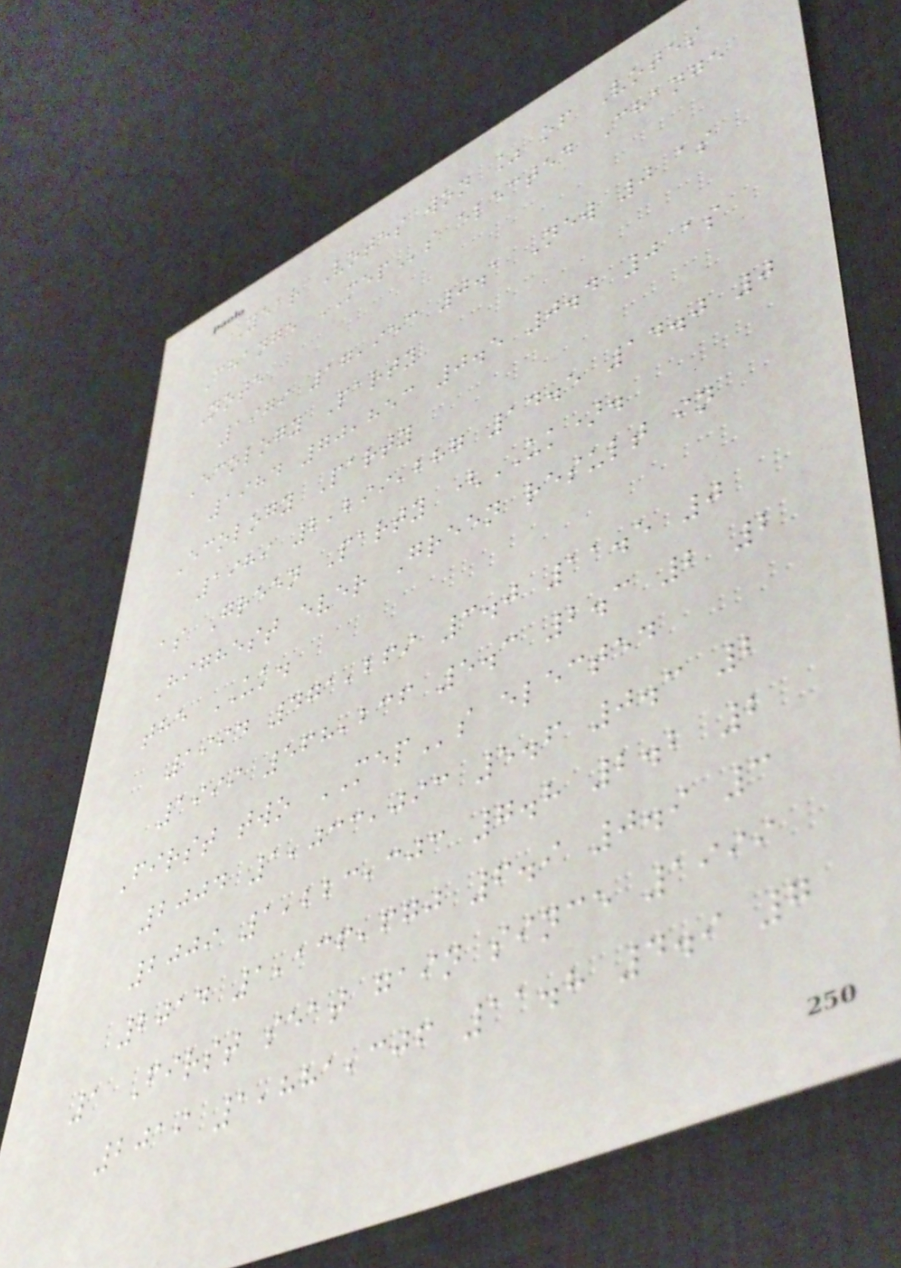Year Votes won % of Votes
Change MEPs elected Change
Note
1979 17,953 0.1 New 0 as
Ecology Party
1984 70,853 0.5 0.4 0 as
Ecology Party
1989 2,299,287 14.5 14.0 0
as Green Party (UK).
Highest ever Green result in
the UK.
1994 471,269 3.0 11.5 0
1999 568,236 5.3 2.3 2 2
First two MEPs elected
2004 1,033,093 5.6 0.3 2
2009 1,223,303 7.8 2.2 2
2014 1,136,670 6.9 0.9 3
1 First seat gain since 1999
2019 1,881,306 11.8 4.9 7
